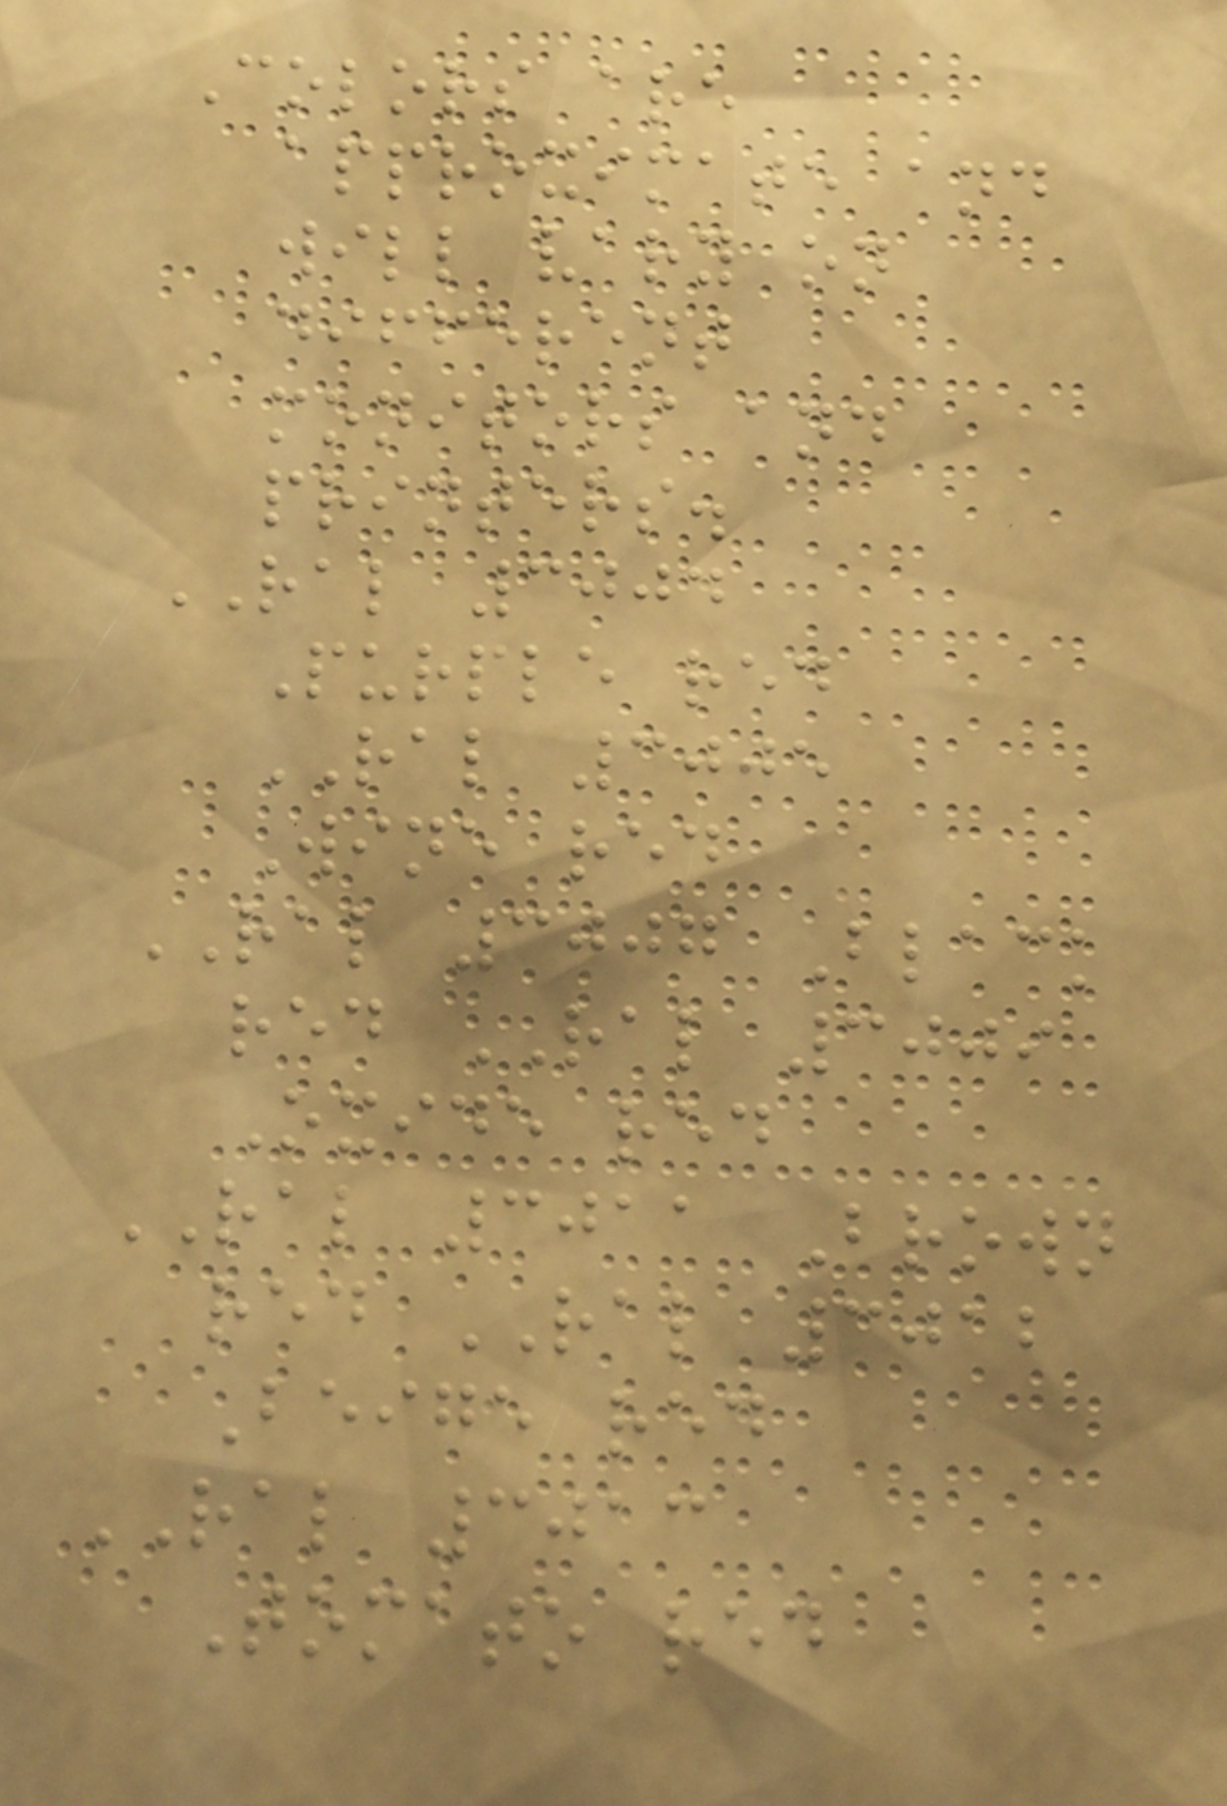Colors are
approximate and
will vary on
different
monitors and
printers.
RAL 3004
Purple red
RAL 3005
Wine red
RAL 3007 Black
red RAL 3009
Oxide red
RAL 3011 Brown
red RAL 3012
Beige red
RAL 3013
Tomato red
